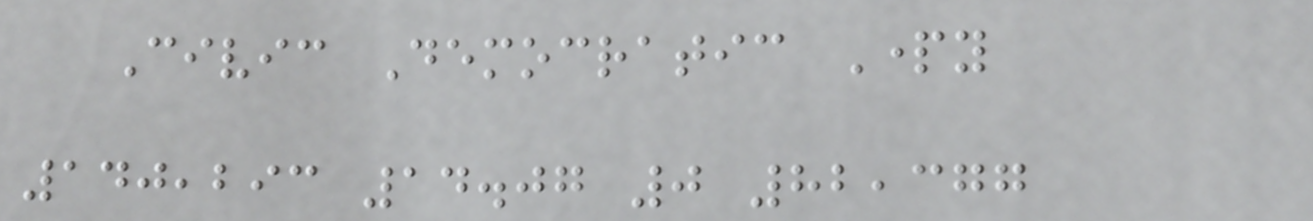Civic Democratic Party
140,293 14.07 0 82,377
